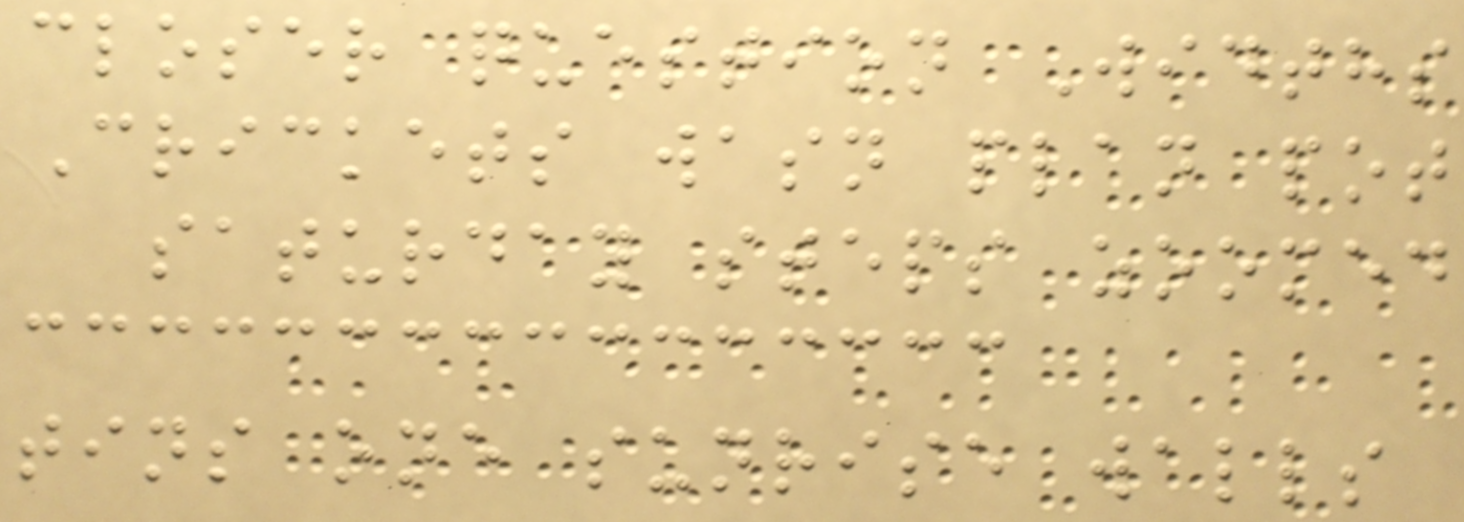closer question Widths
Crickets wasn plan pot
saturday steps zoomed
tins one sunrise walls
